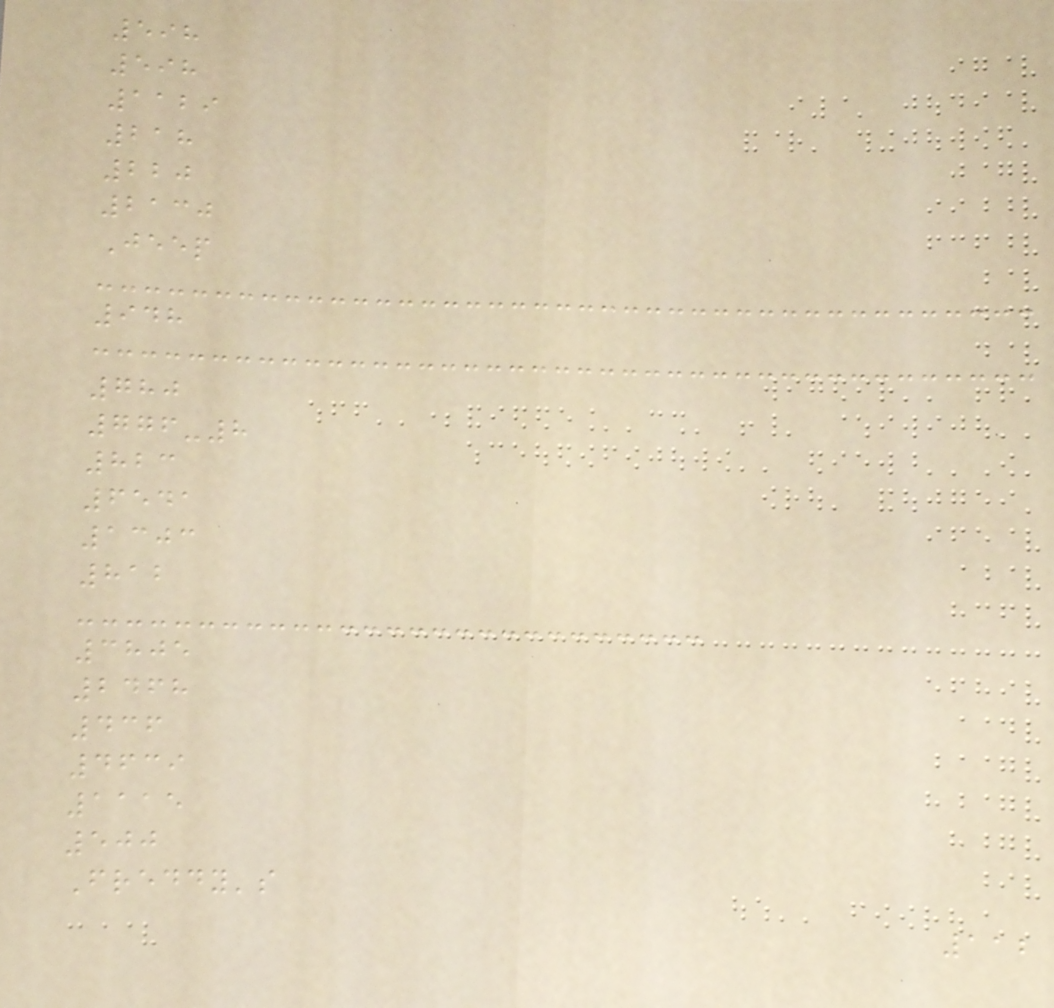598
598
1129
218
220
2130
Jeep
948
780
776-8
823
6541
1303
812
3805
2468
436
4639
1115
500
Freddy's
112
